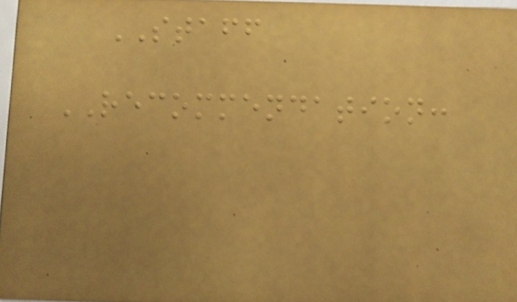STAFF
RECOMMENDATION:
